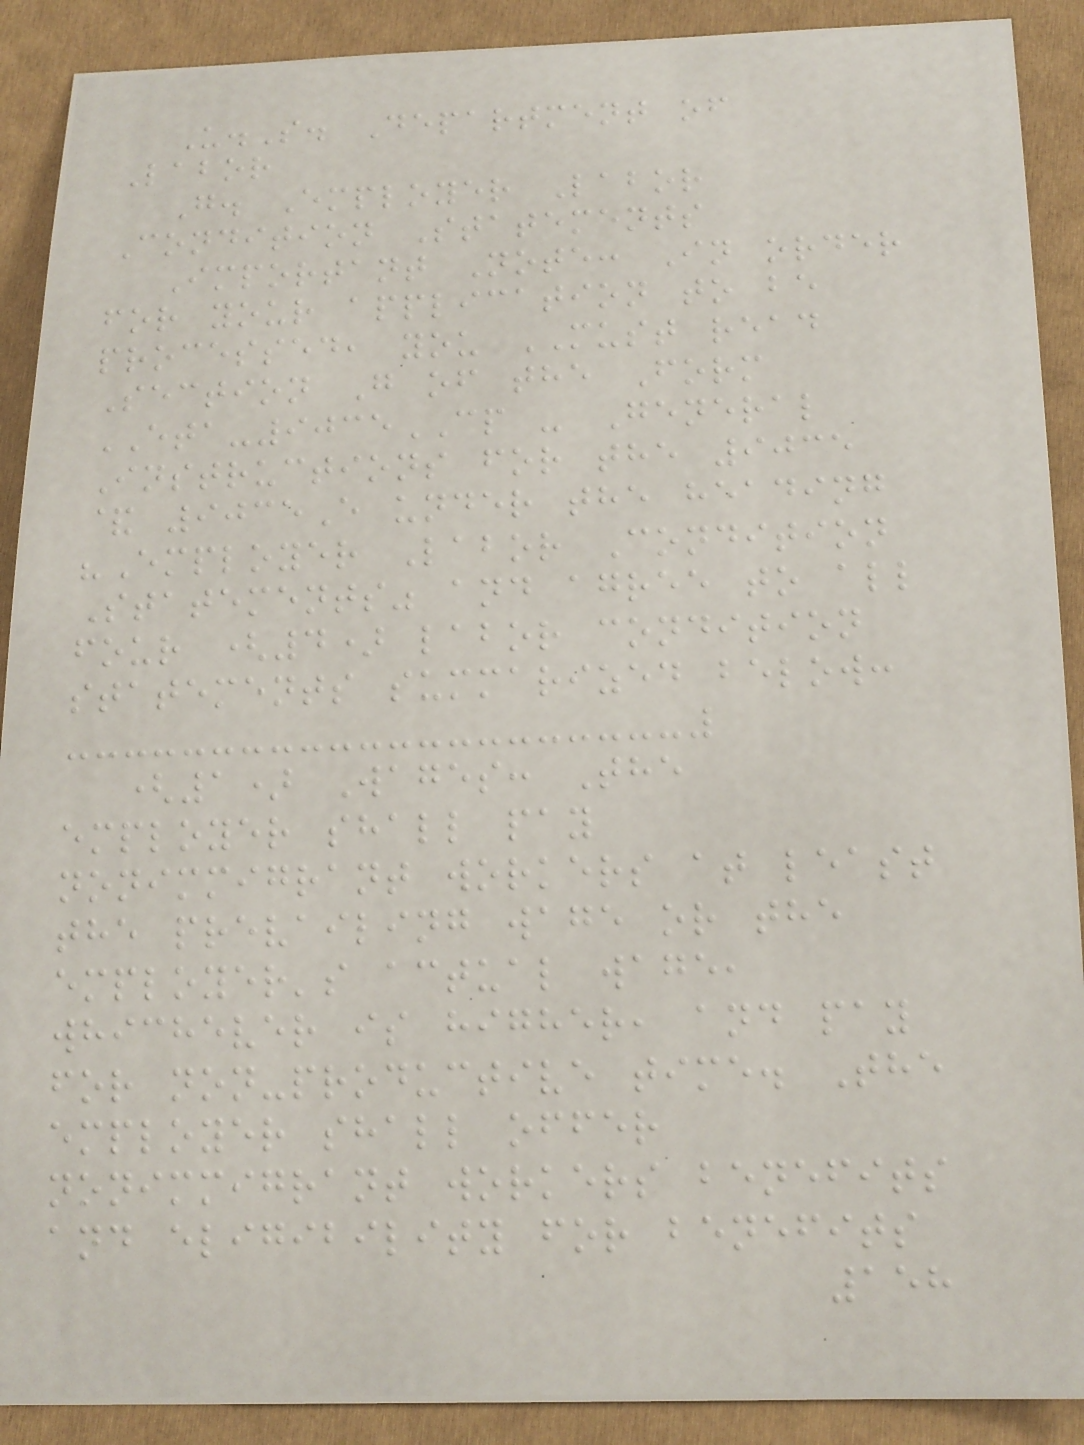U.S. Department of
Labor
G. Employer Labor
Condition Statements
Important Note: In order
for your application to be
processed, you MUST read
Section G of the Form
ETA-9035CP - General
Instructions for the 9035
& 9035E under the heading
"Employer Labor Condition
Statements" and agree to all
four (4) labor condition
statements summarized below:
(1) Wages: The
employer shall pay
nonimmigrant workers at least
the prevailing wage or the
employer's actual wage,
whichever is higher, and pay
for non-productive time. The
employer shall offer
nonimmigrant workers benefits
and eligibility for benefits
158
